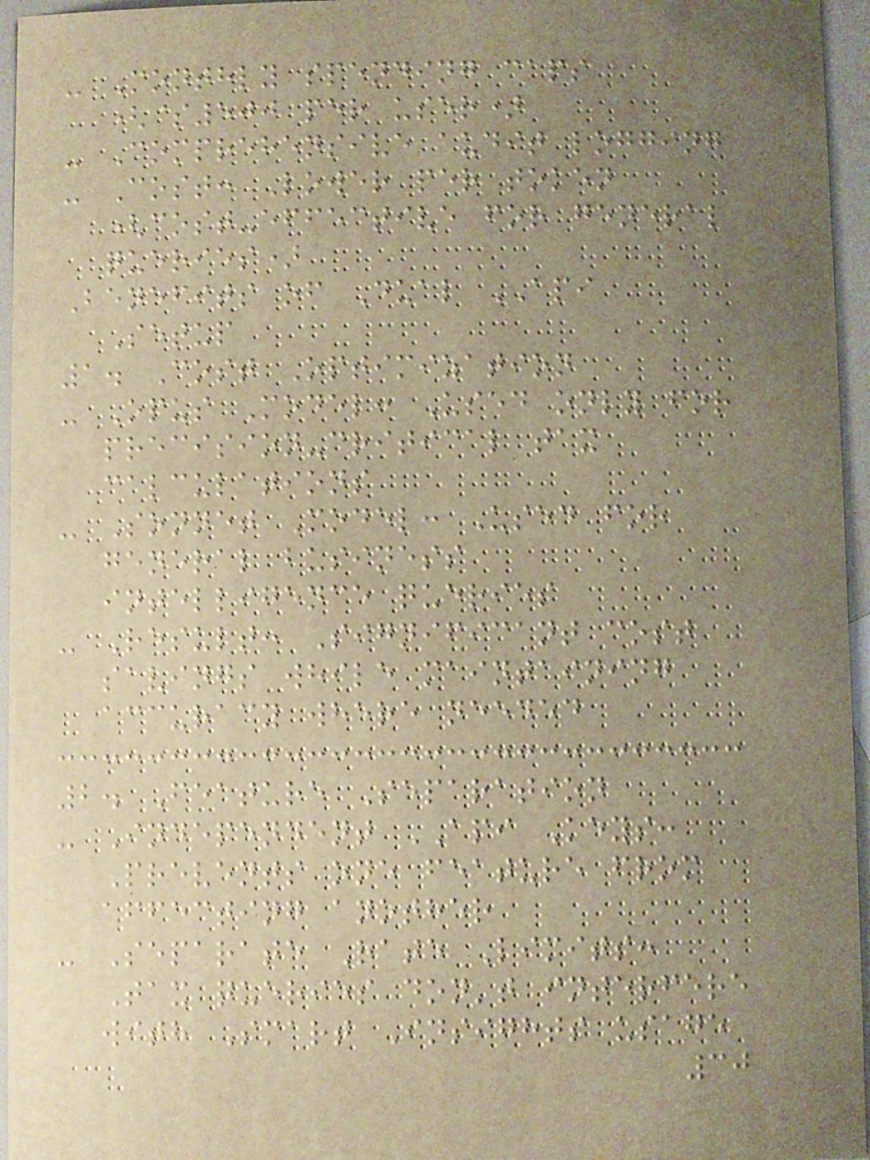- Monthly spending caps
($500 per user)
- Comprehensive audit logging
- Cost: Lower per token
(cost-effective for general
queries)
Benefits of Dual API
Setup
1. Cost Optimization
- Opus Model: Used only for
precision-critical tax
calculations
- Sonnet Model: Used for
general business
intelligence queries
- Result: Significant cost
savings while maintaining
accuracy where needed
2. Feature Separation
- Independent API Keys:
Prevents one feature from
affecting another
- Separate Rate Limits:
Tax queries don't interfere
with Smart Insights usage
30
